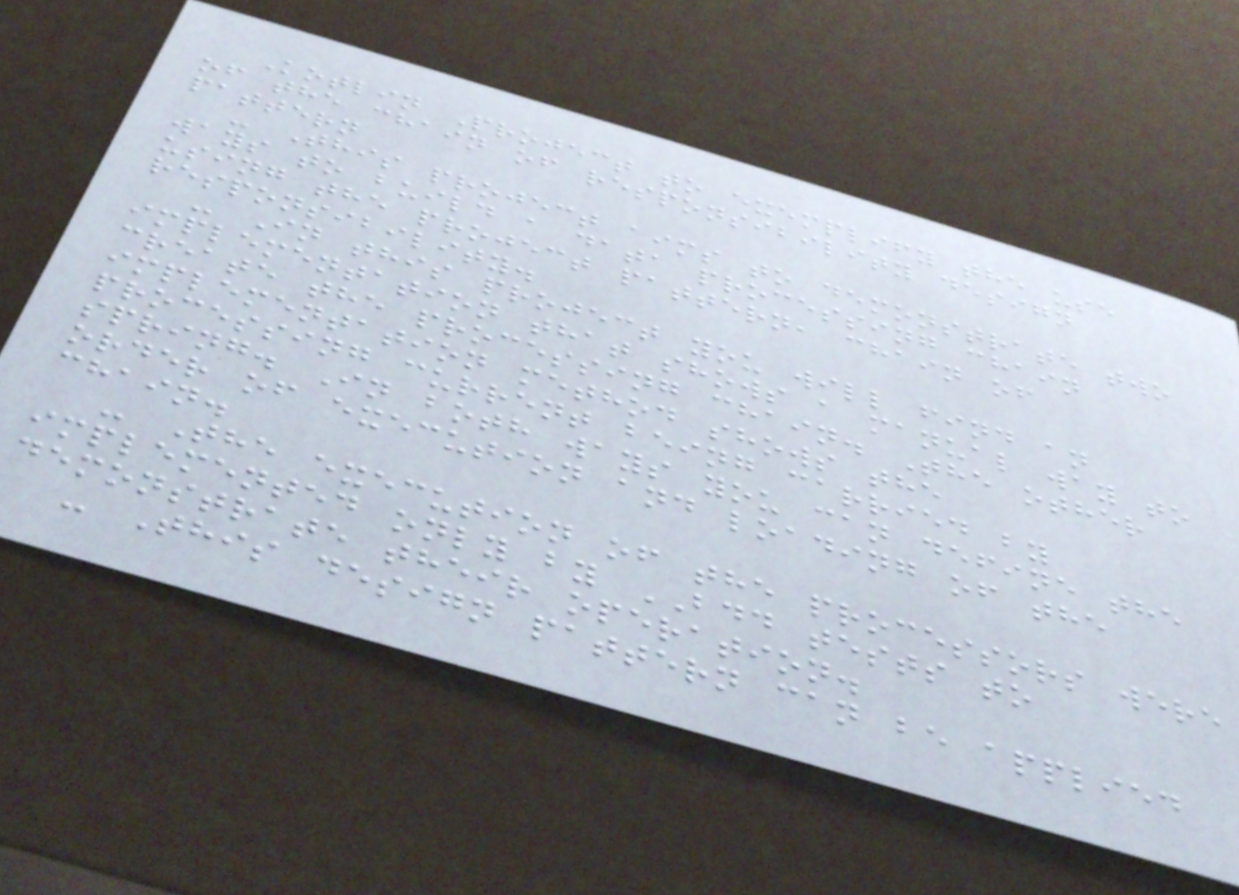Kotlin Project to exemplify the use
of the chain of responsibility design
pattern
- This project aims to demonstrate two
ways to build a data processing chain
using the project pattern, chain of
responsibility.
- In this project you will find an
implementation that shows a manual way to
create the processing chain. The other
implementation method shows the
processing current being carried by
spring. In both ways you can define the
order of execution and loading of the
chain.
- The execution of the processors were
implemented only by BDD tests to
demonstrate their operation.
- This design pattern can be applied
